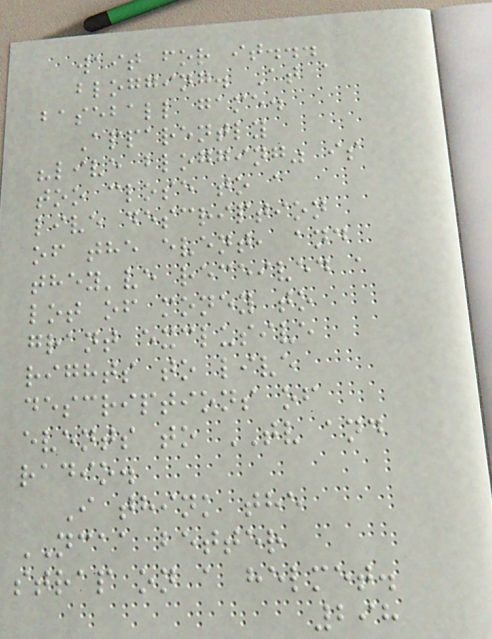wait for it...
blogging. At a
baseball game.
Apparently
"live blogging" is
too close to a
live description
of the event, and
they've received a
lot of money to
grant exclusive
rights to live
descriptions of
events to TV and
radio.
I think the
NCAA better
strap on a helmet.
298
